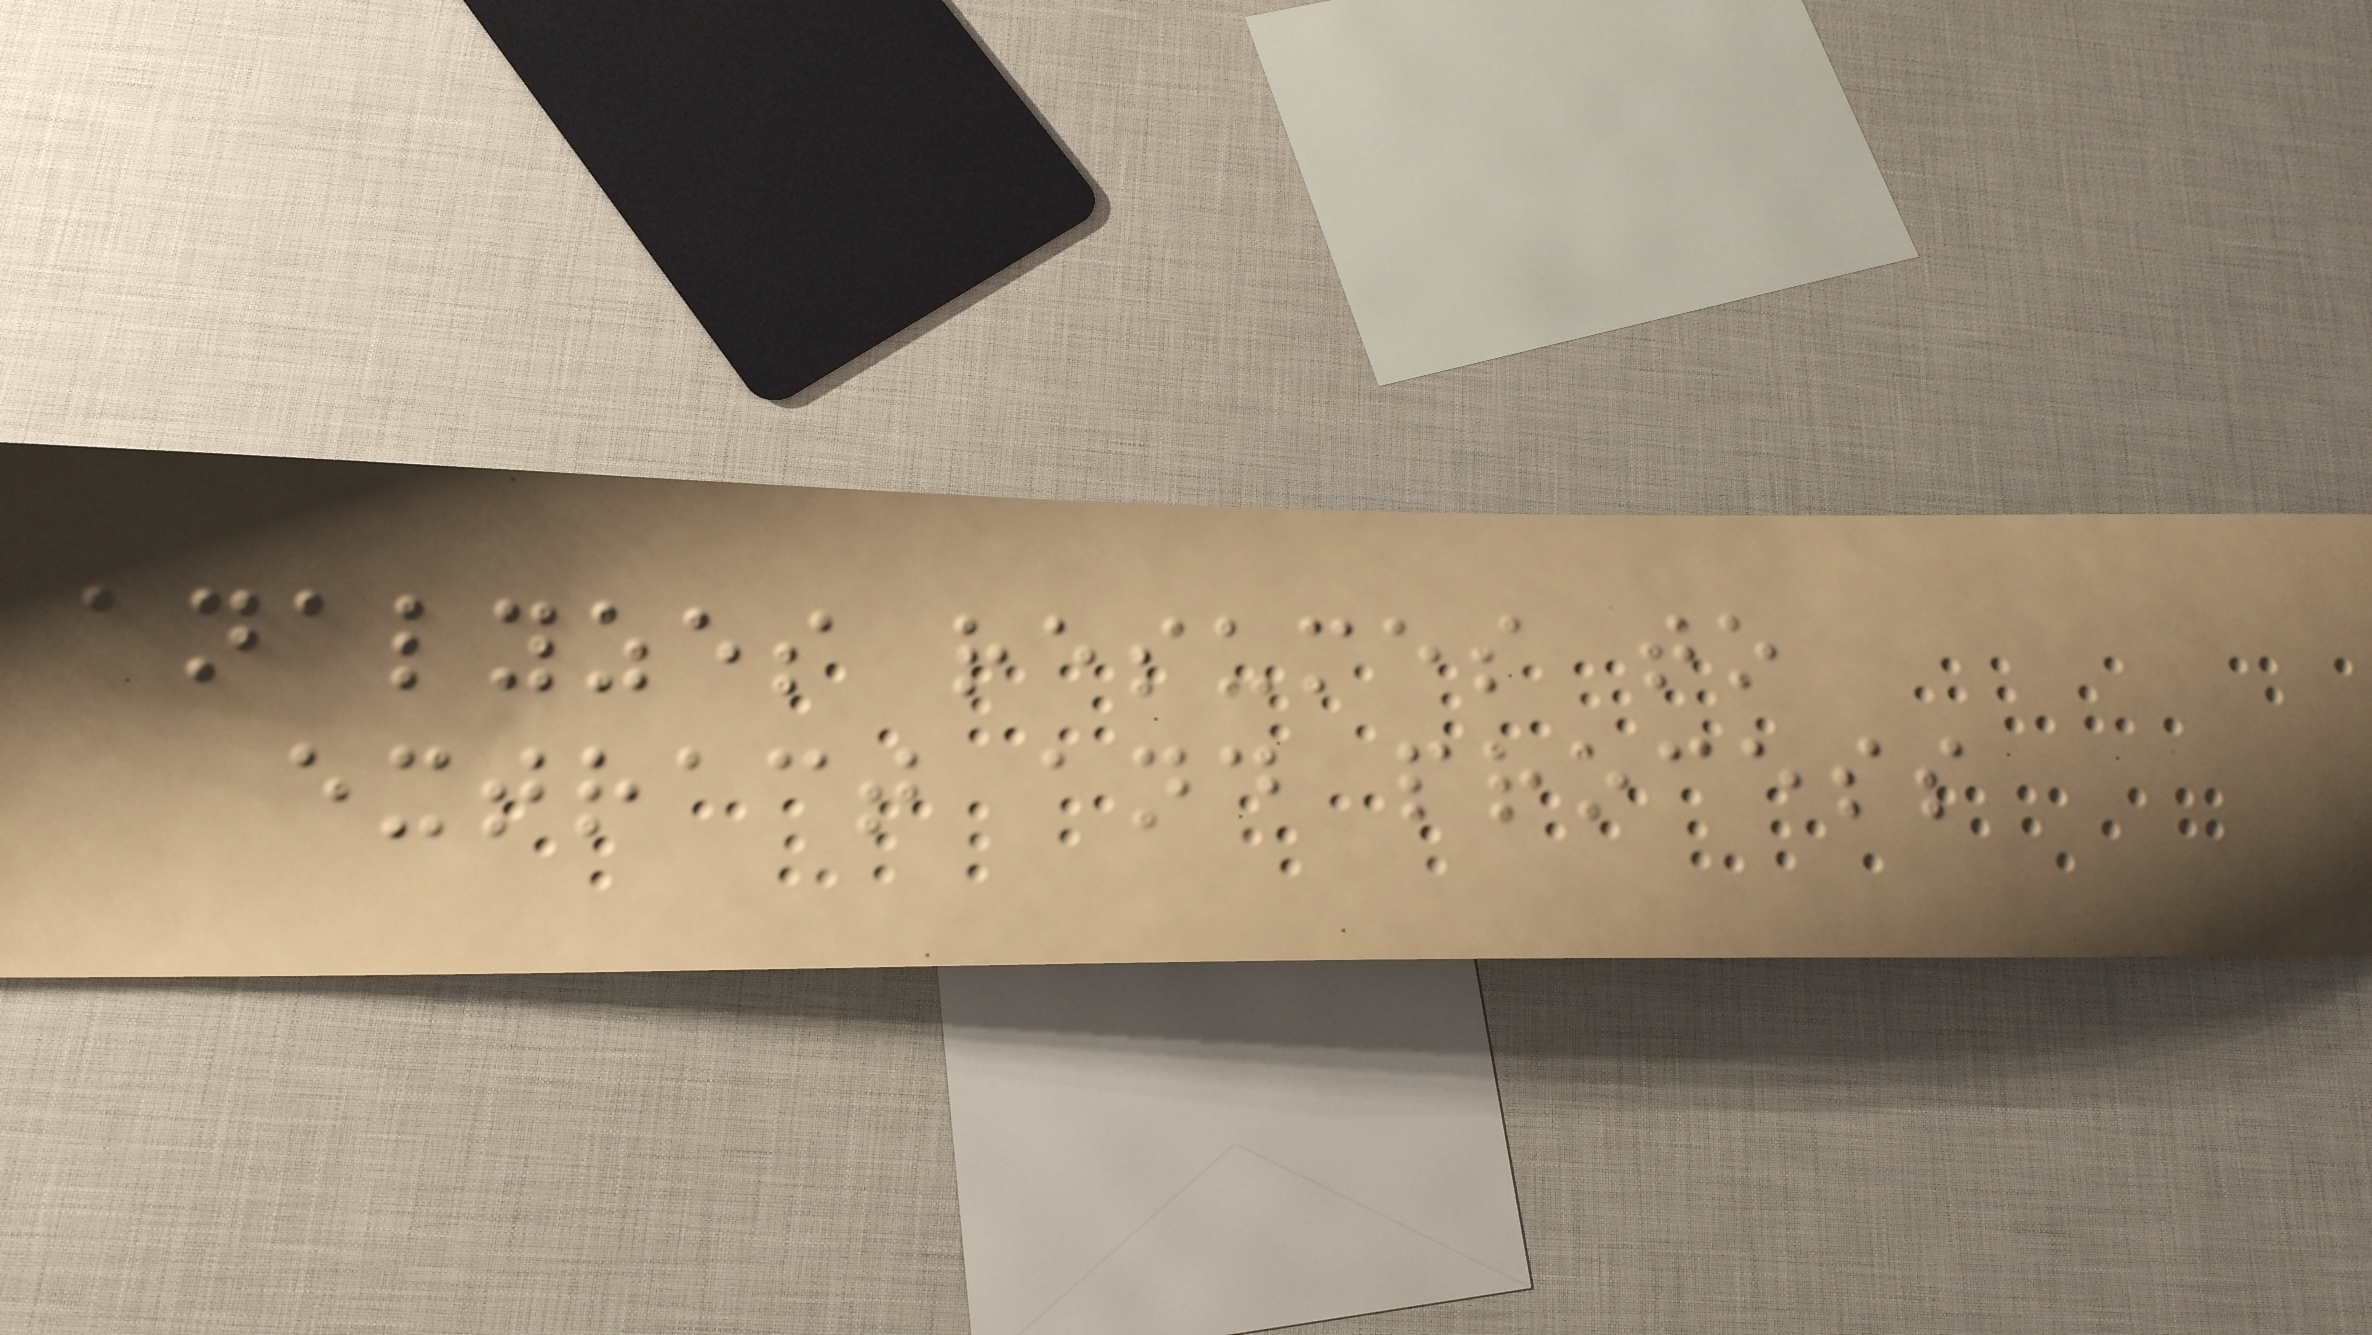analyzes resumes to
extract and process
